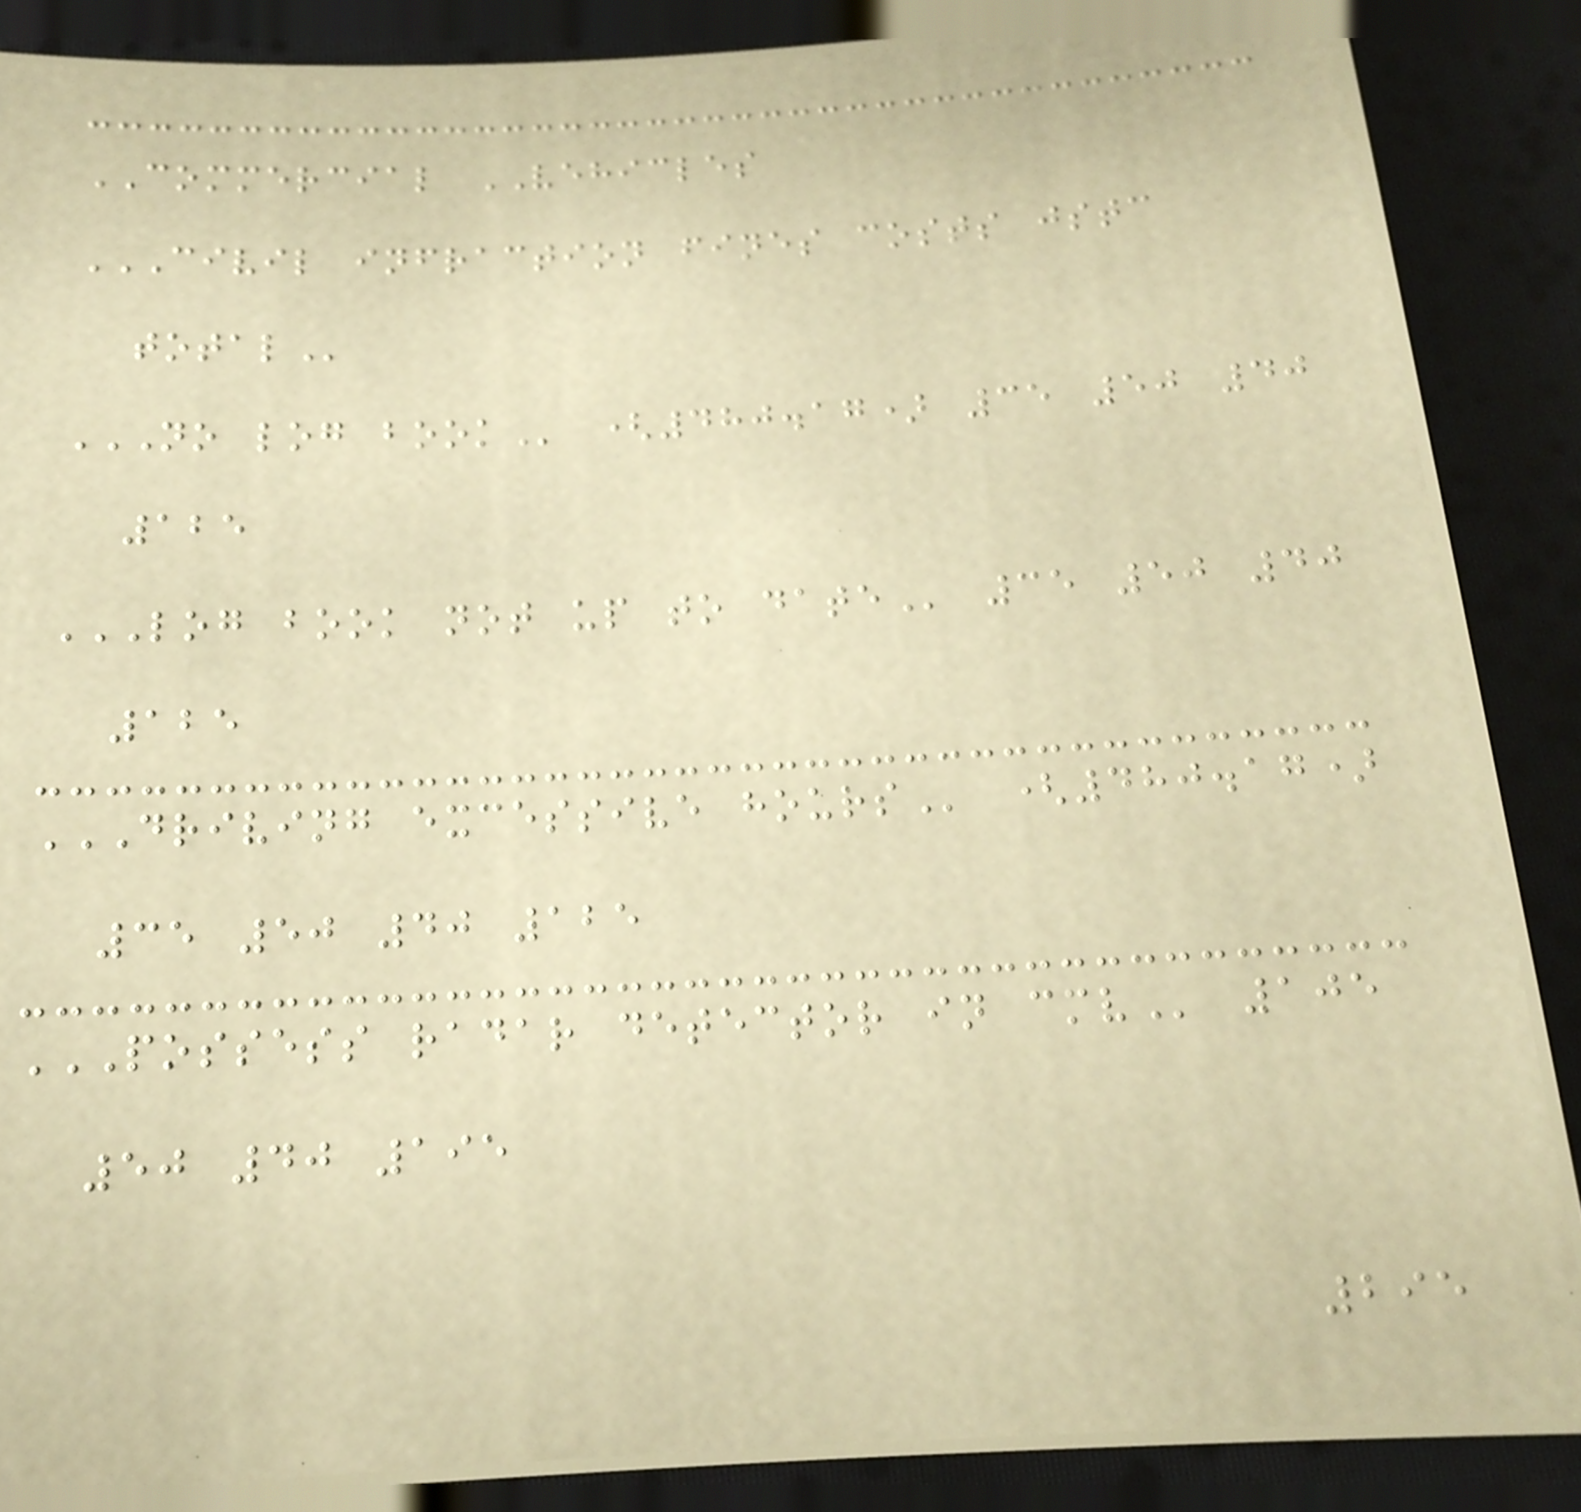COMMERCIAL VEHICLES
CIVIL INFRACTION FINES COSTS JSTC
TOTAL
NO LOG BOOK (480.17) 35 50 40
125
LOG BOOK NOT UP TO DATE 35 50 40
125
DRIVING EXCESSIVE HOURS (480.17)
35 50 40 125
POSSESS RADAR DETECTOR IN CMV 105
50 40 195
295
